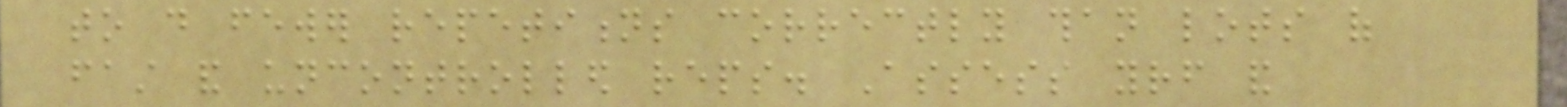to do fewer repetitions correctly than lots of
fast and uncontrolled reps. Assess yourself and
